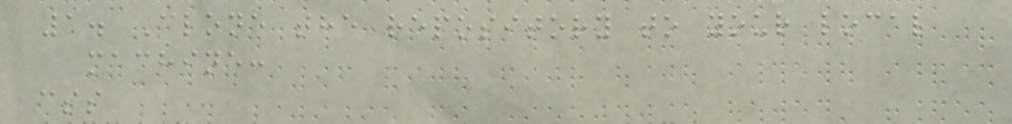1. Clone the repository to your local
machine:
css
